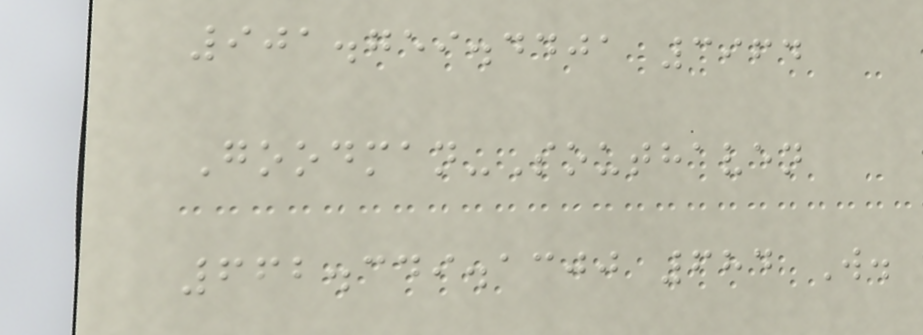901.759.4401 3964
Goodman-Southaven
662.349.1300 684 W.
